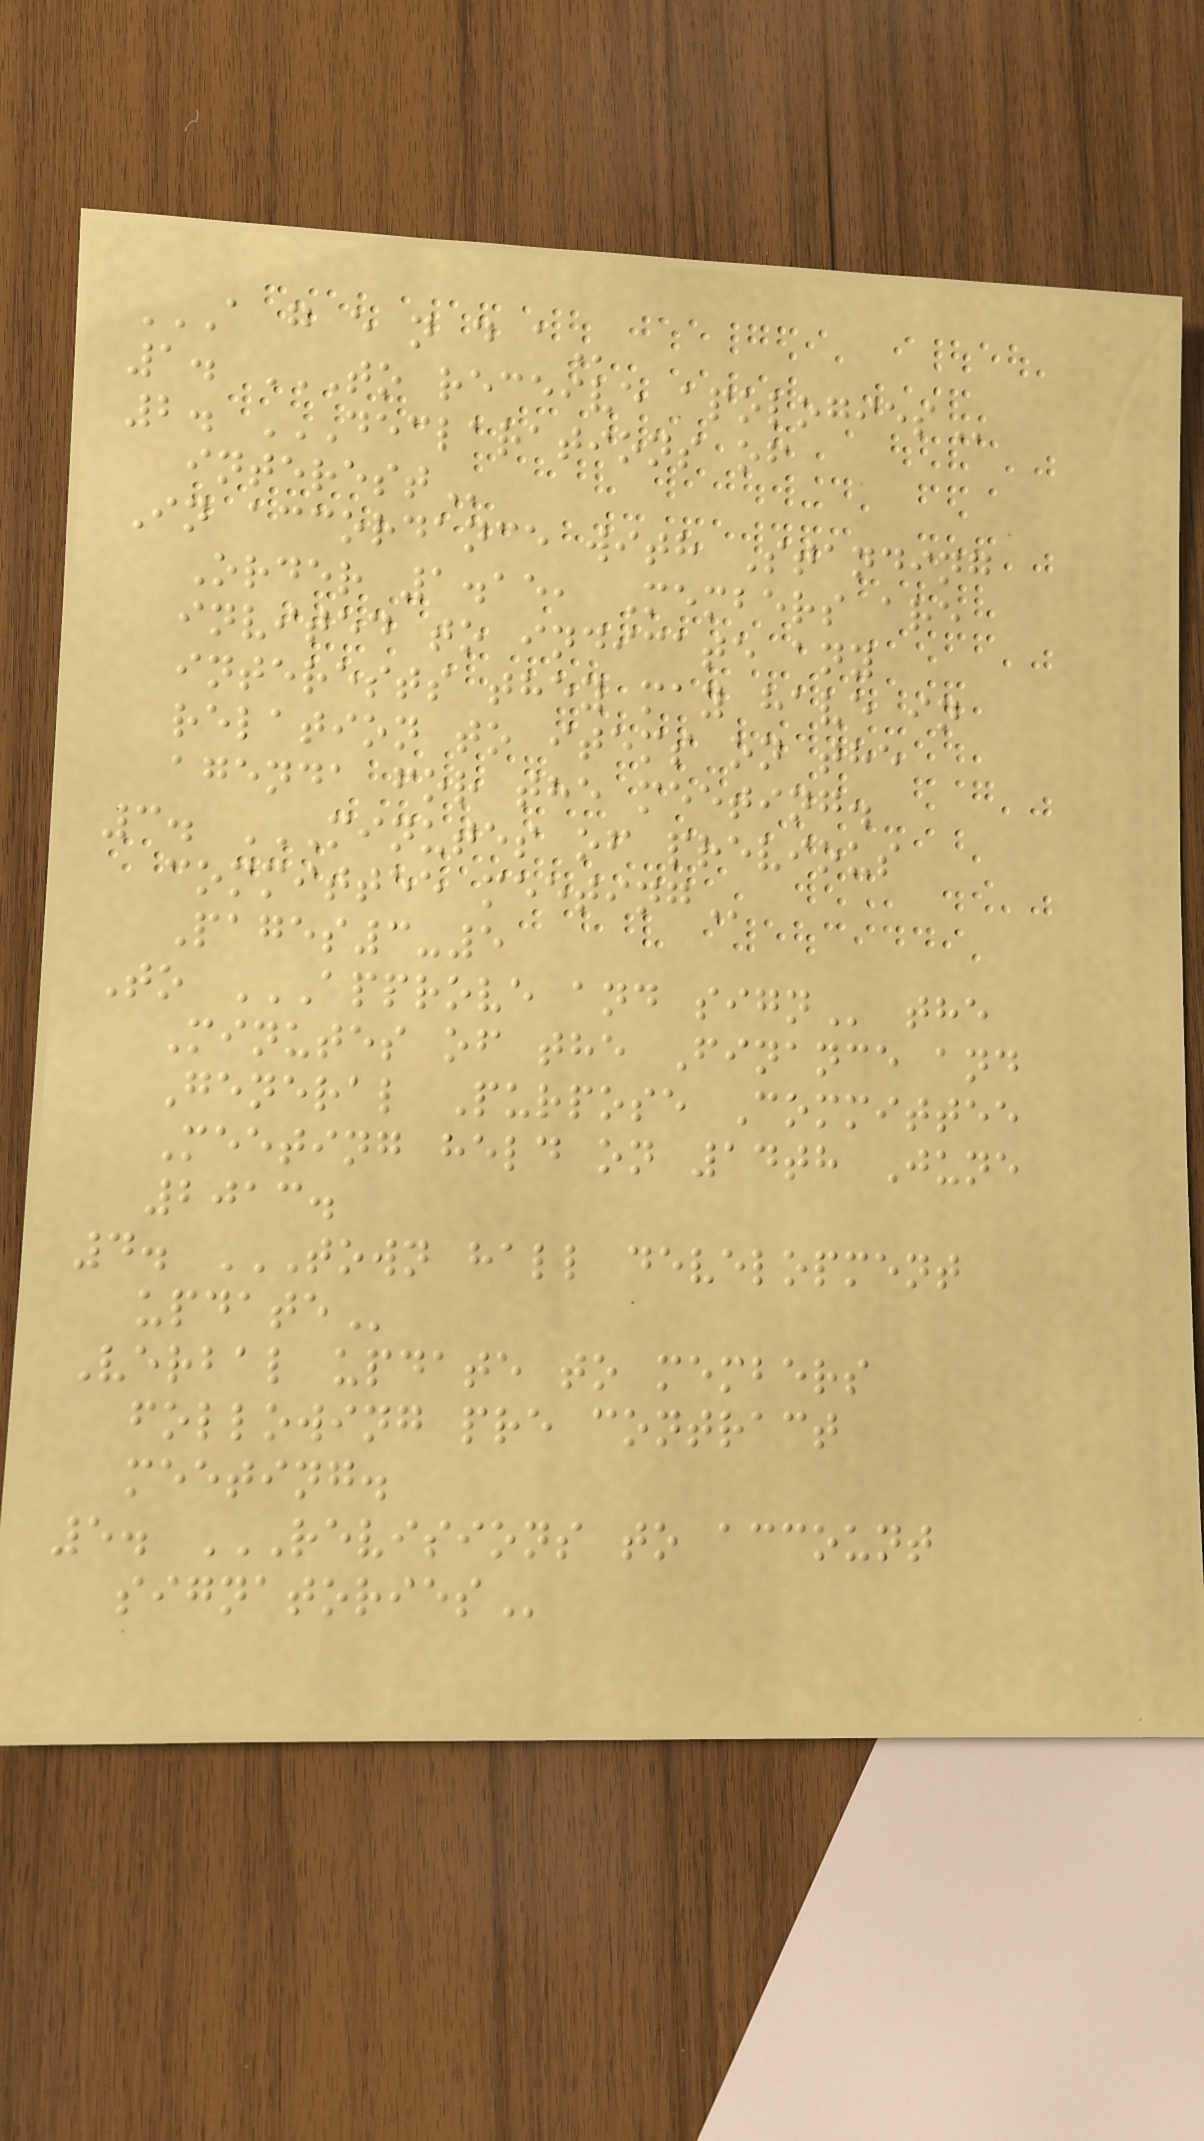A G E N D A
1. TO RECEIVE APOLOGIES
2. DECLARATIONS OF
INTEREST
In accordance with Standing
Order 1.15, Members are
invited to indicate any
interests they may have in
relation to items on the
agenda for the meeting.
3. MINUTES OF PREVIOUS
COMMITTEE MEETING
Pages3-5
To APPROVE AND SIGN the
Minutes of the Finance and
General Purpose Committee
Meeting held on 14th June
2013.
4. TOWN HALL DEVELOPMENT
UPDATE
Verbal update to members
following pre contract
meeting.
5. REVISIONS TO ACCOUNT
SIGNATORIES
